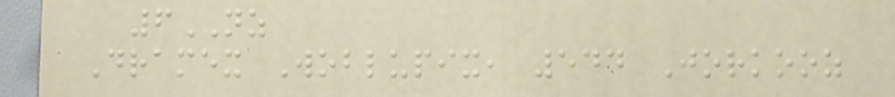6NZ
Dramex Woblupix, 544 Jorkooz
